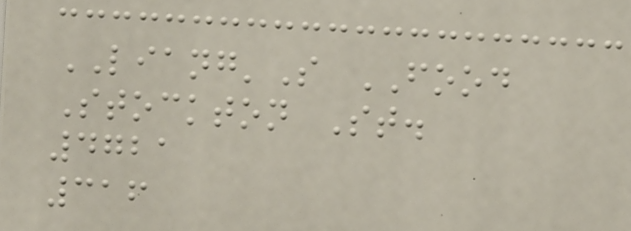LIANG'S FOOD
Stockton St.
4721
316
